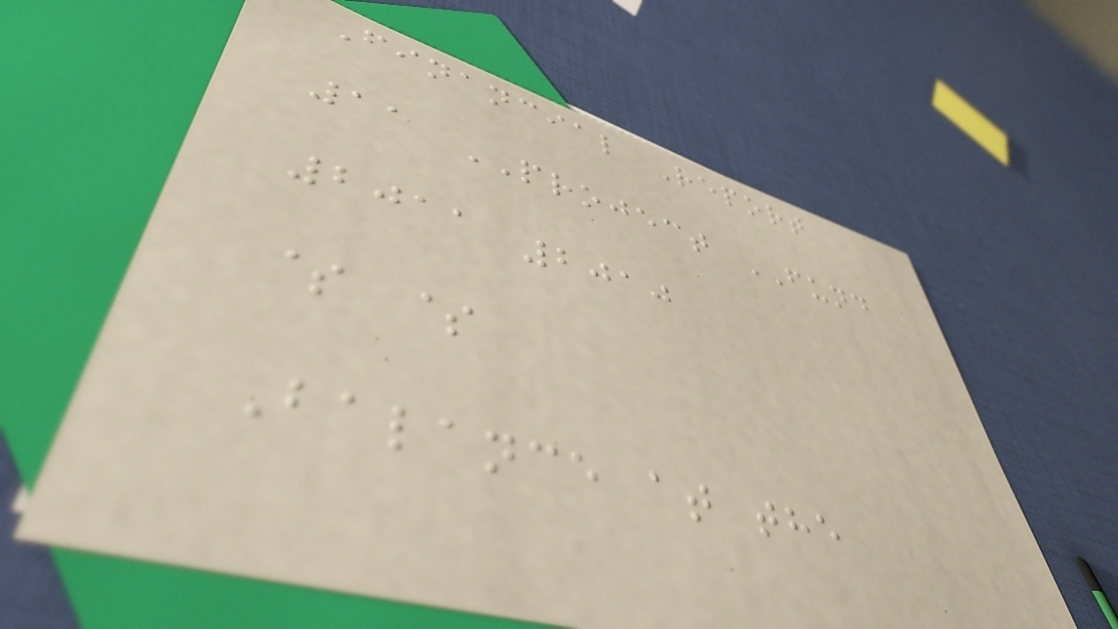Financial Report
11 PROJECT FUND
2011 2010
$ $
Balance at the
